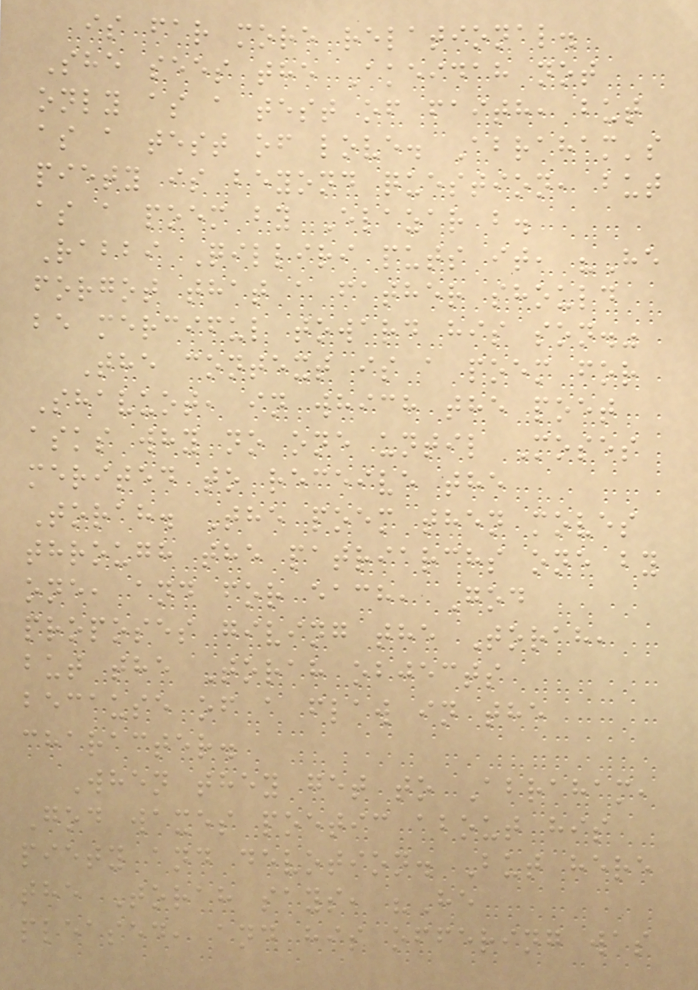is far more relational.
She sees the Akeidah not
only as a test of faith, but
as a test of love. Abraham's
piety is beyond question, but
as a poem by Elazar b.
Rabbi Qilliri puts it, "He
forgot that a father should
be merciful toward his son."
The context is a poem for
Shavuot, in which the poet
asks why no one until Moses
merited to receive the
Torah. The poem then moves
through the patriarchs one by
one, and for each, God
proposes giving the Torah,
but the Torah objects
because of a flaw in the
character.
When they get to Abraham,
God waxes poetic about his
piety and devotion. But here
the Torah says, "He
pleased, and his offering was
